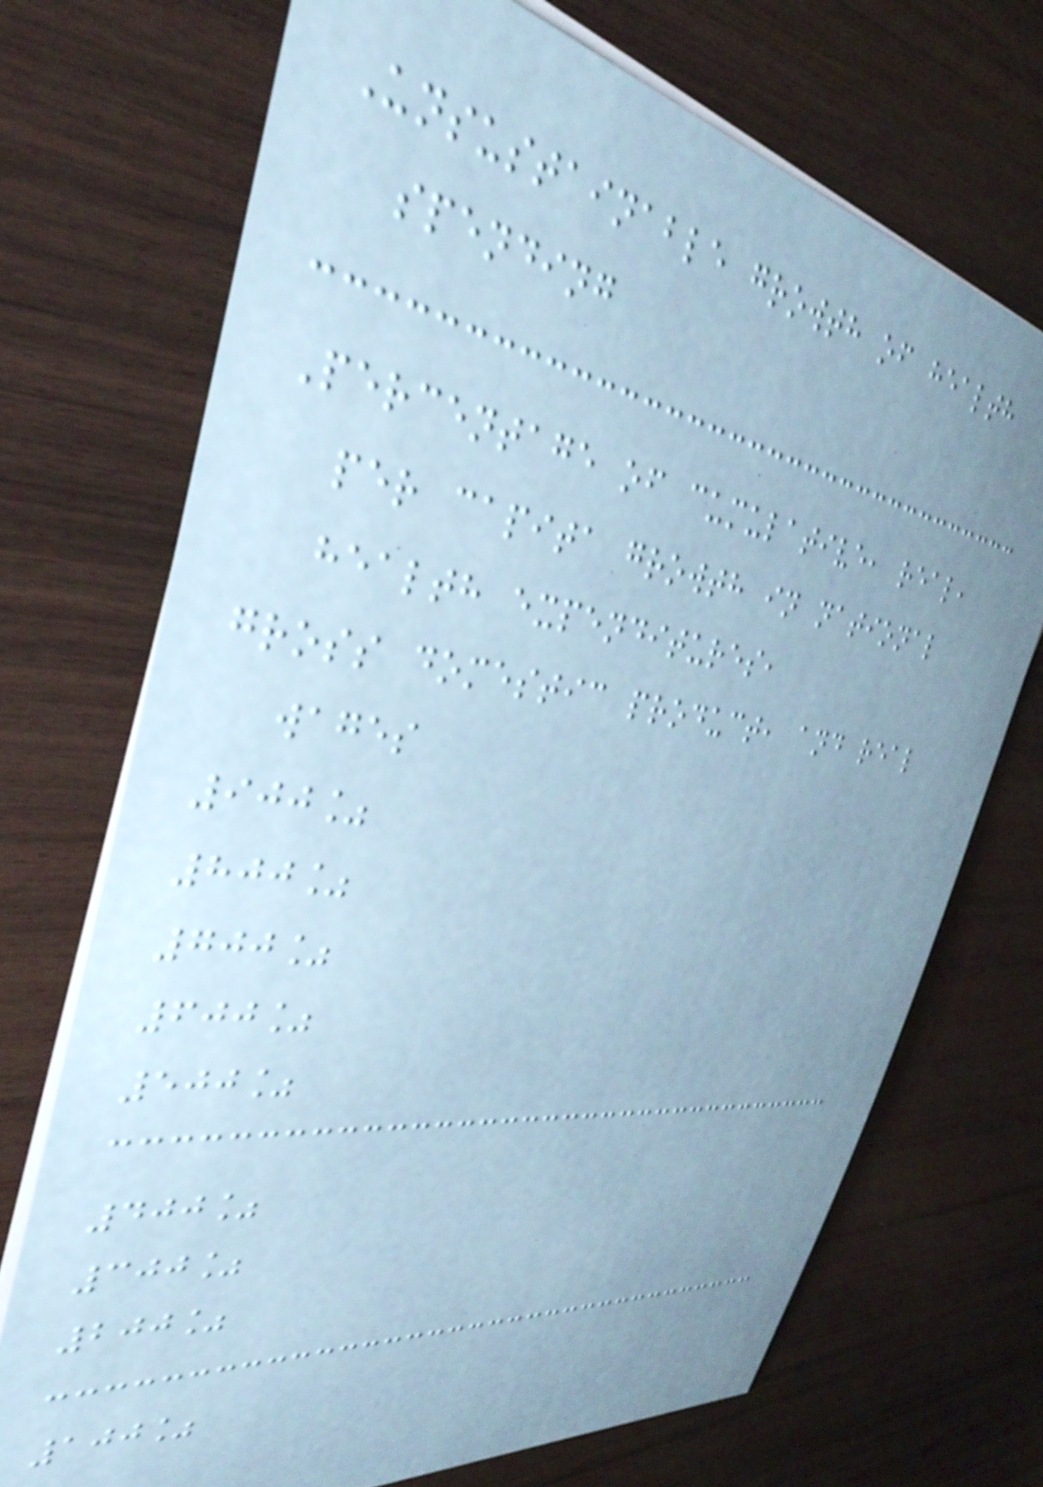Unsustainable growth of health
spending
Percentage of cumulative, real,
per capita growth in national
health expenditures,
gross domestic product, and real
wages
900%
800%
700%
600%
500%
400%
300%
200%
100%
